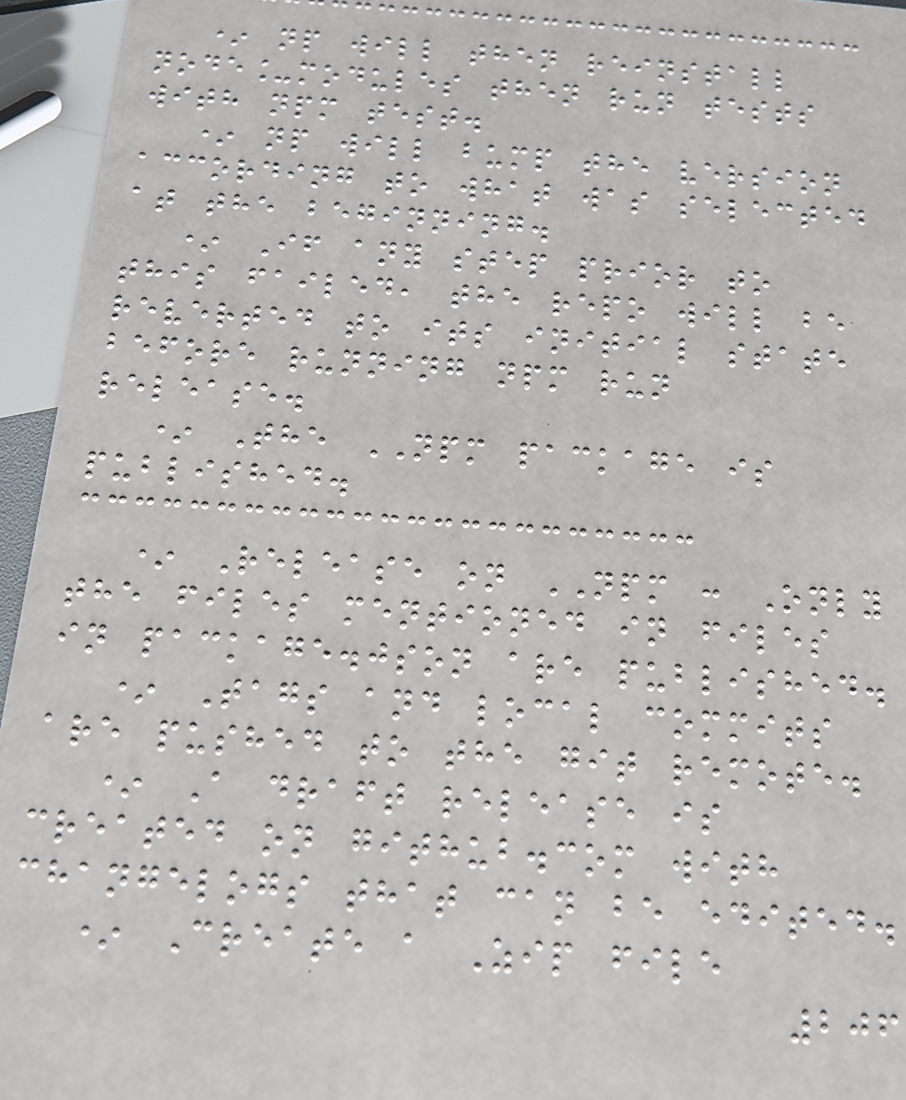* np will then reinstall
node_modules then run tests
with npm test.
* np will bump the version
according to what was selected
at the beginning.
* If any step prior to
this failed, the repo will be
reverted to its initial state
before running npm run
release.
* The NPM package is
published.
* Release on NPM : Only
the files mentioned in files
in package.json are published.
* Tags and local commits
are pushed to the git remote.
* A draft release is
created on github.com with
changelogs that can be edited.
* Create a Zip file
206
